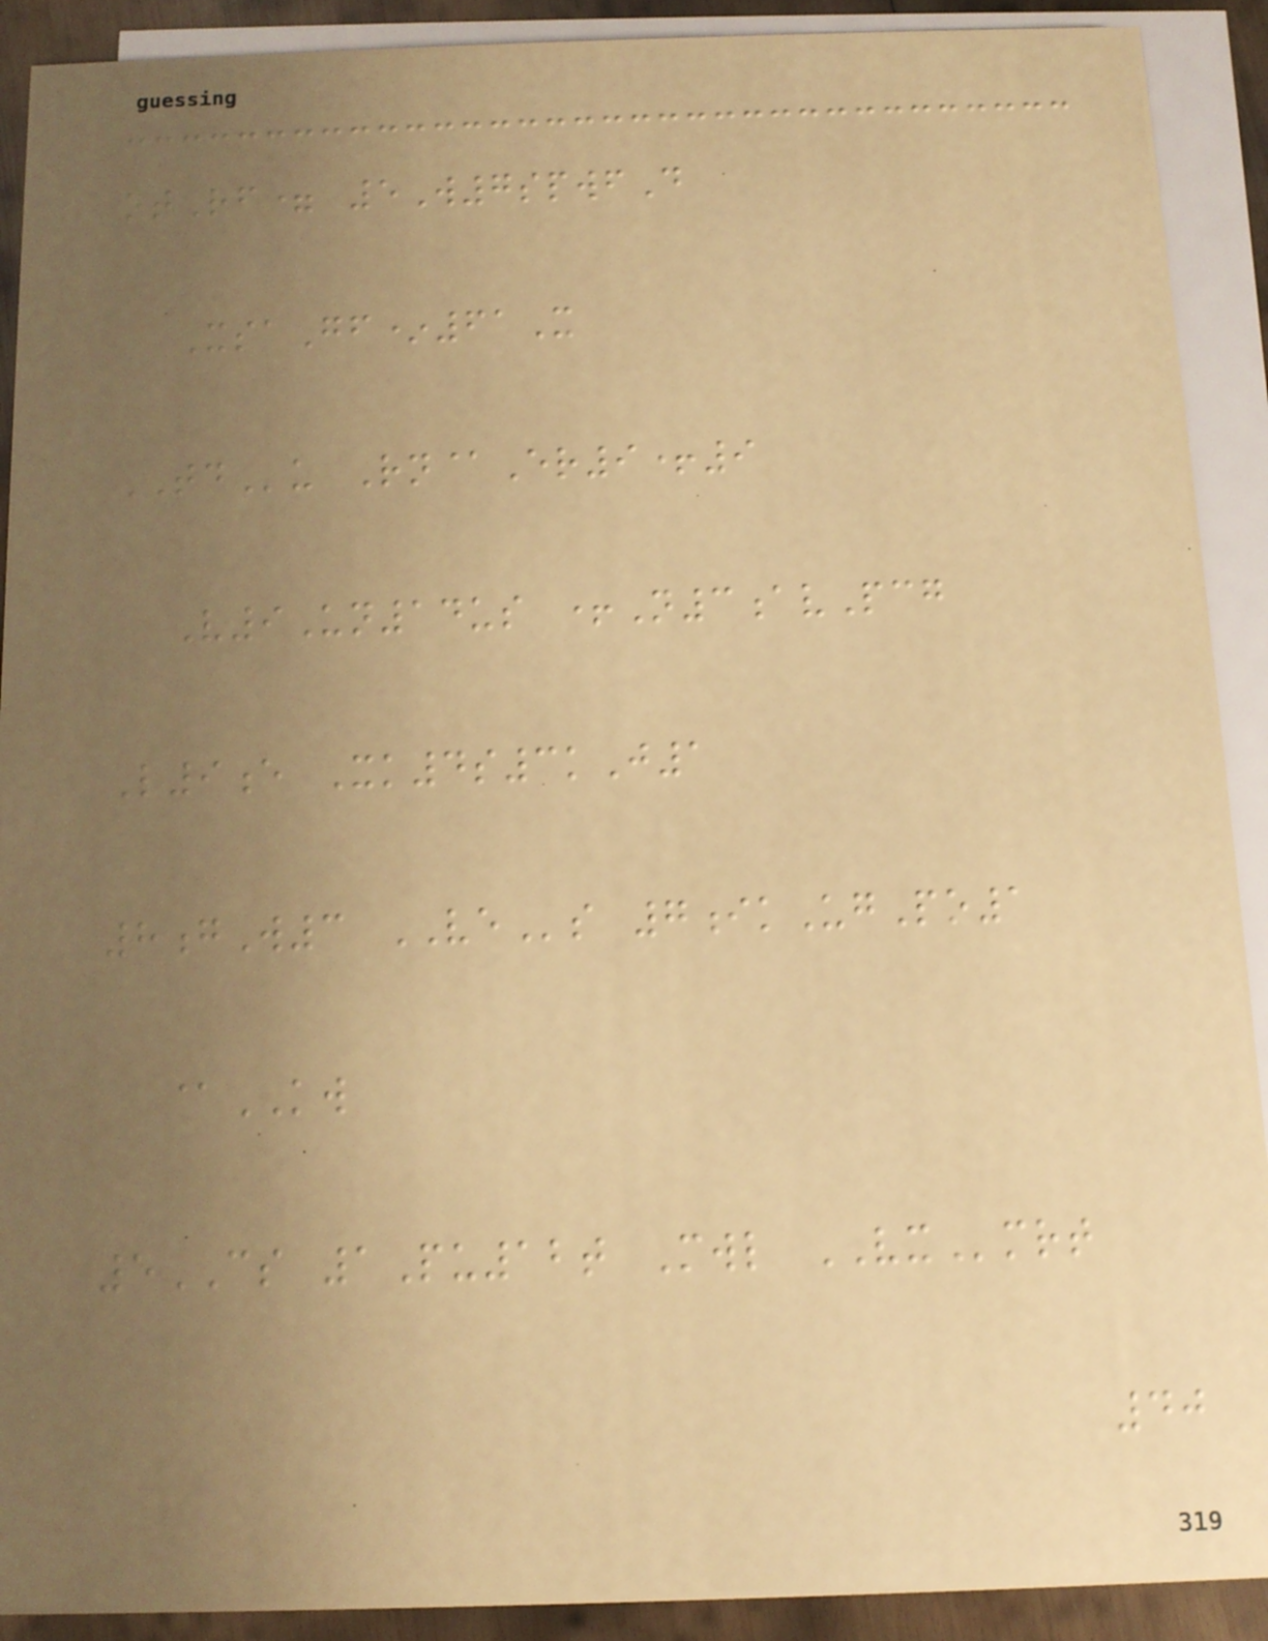otRf= 5W7spwfD
XsaGf*61X
TDu Rn@Er9+9
V9Un14us +N3avPcg
L9e Xk4s3kJ1
8gW3 VEs 7ikUgPo1
@KW
5CS 1Pu12t Mwl VXmrt
40
